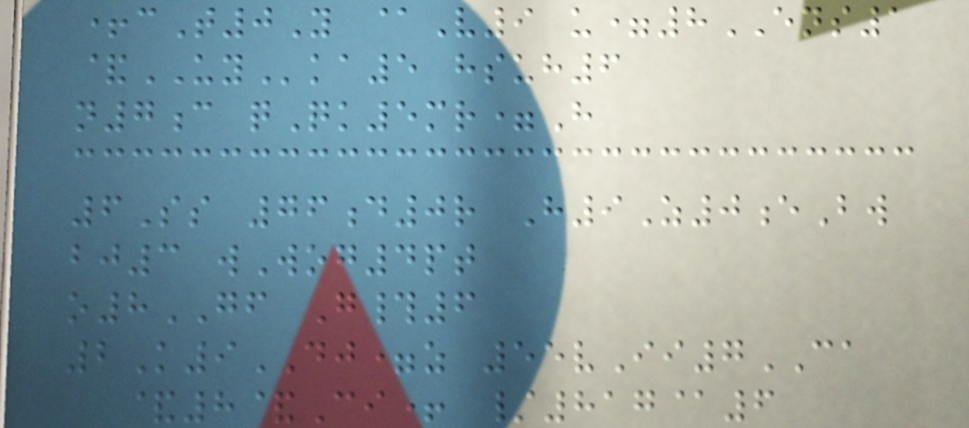+cT0Y @V9 u=8ENS1
&UYka5 hsuh6
n7c qQk5mr=H
6Ss 76d0r H9Z0eBw
bj3 wWog4pt
o8GF G#6
2K9DJ=z 55vIi7CA
&8&Ci+ /817@6
